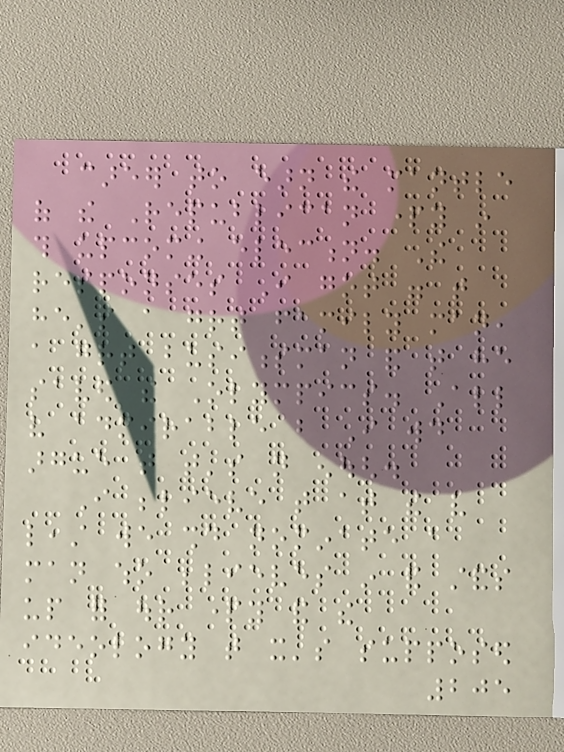career to earn the mantle
of the Republican party in
this upcoming election. The
responses I got were that
he's a great family man,
a great businessman and that he
saved the Olympics. All
very admirable but I would
argue that that's not enough.
I believe that at the very
least we should nominate a
man who believes in and stands
up for our party and the
ideology that it's supposed
205
